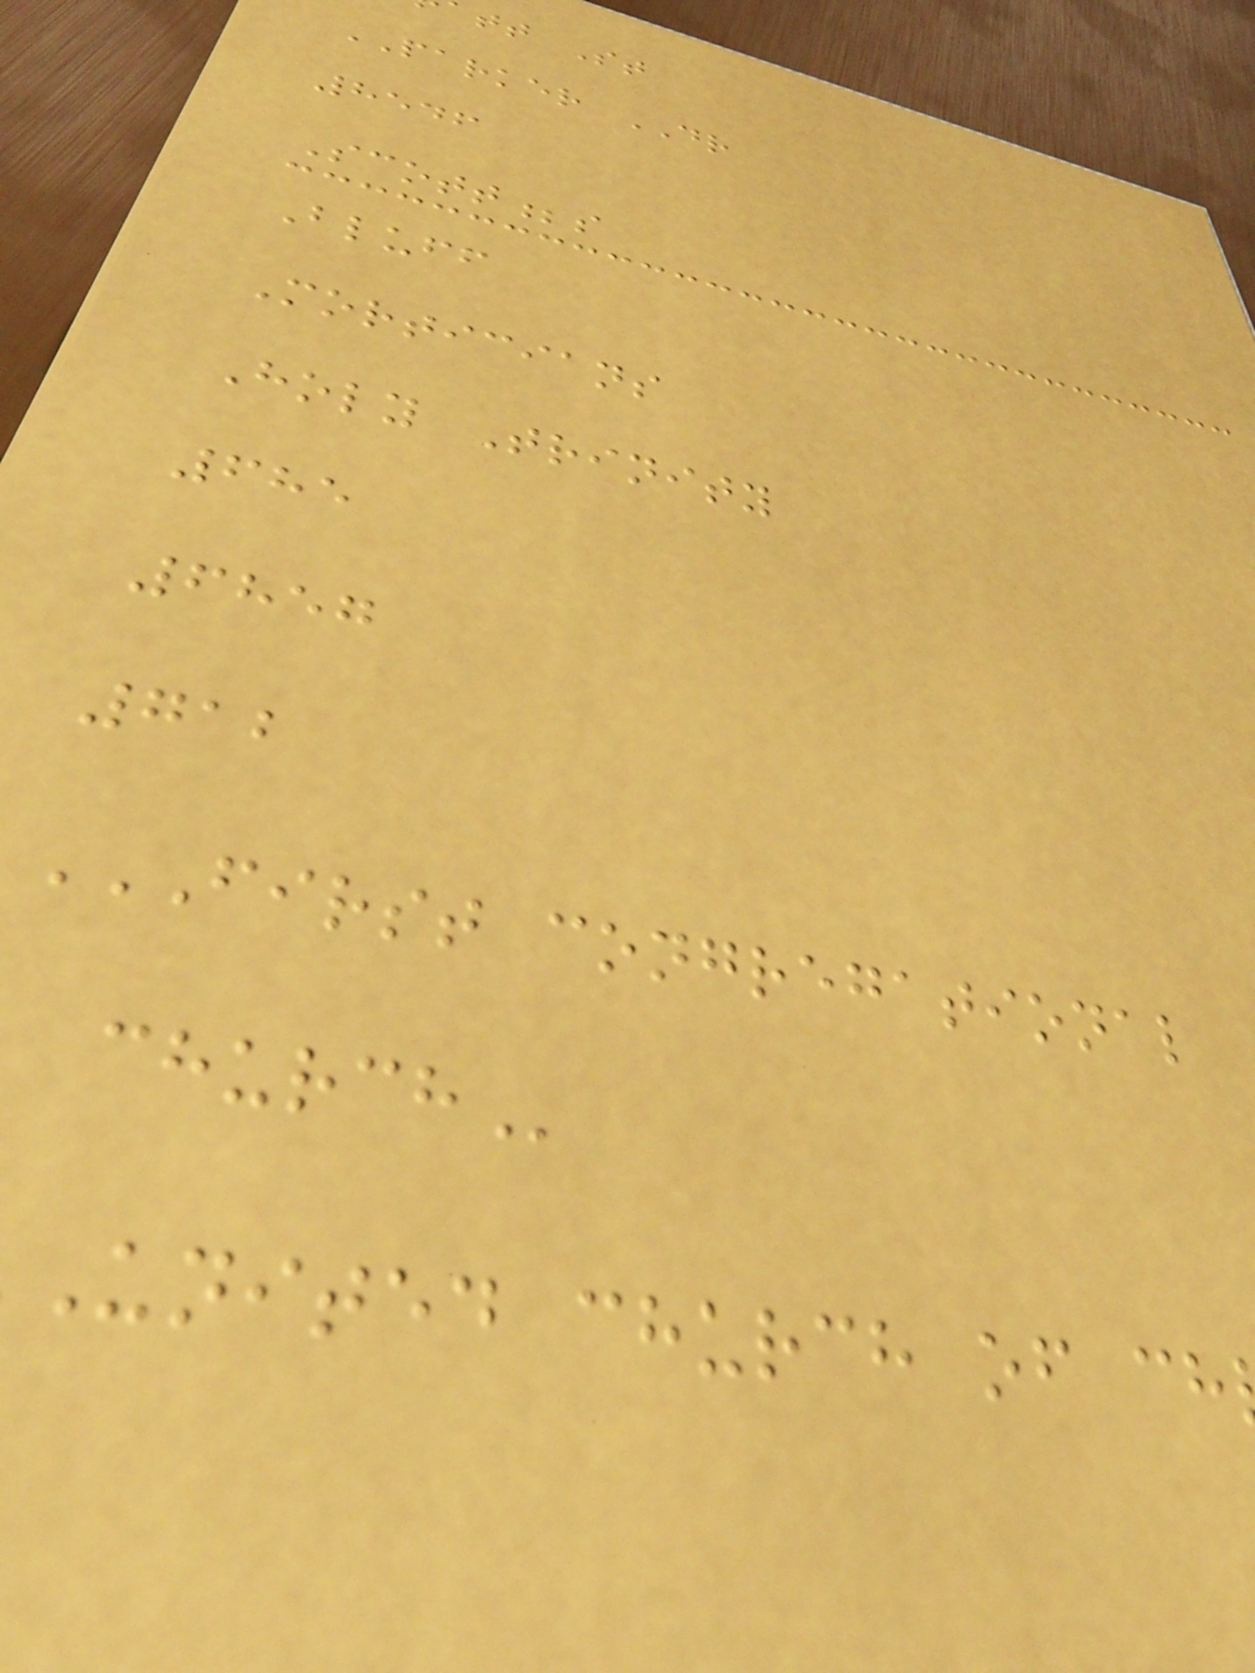tt St
PARKER DR
8546
Scott;s
Bluff
Morticians
Holy Trinity
685
6857
712
FIRST CONGREGATIONAL
united church of
